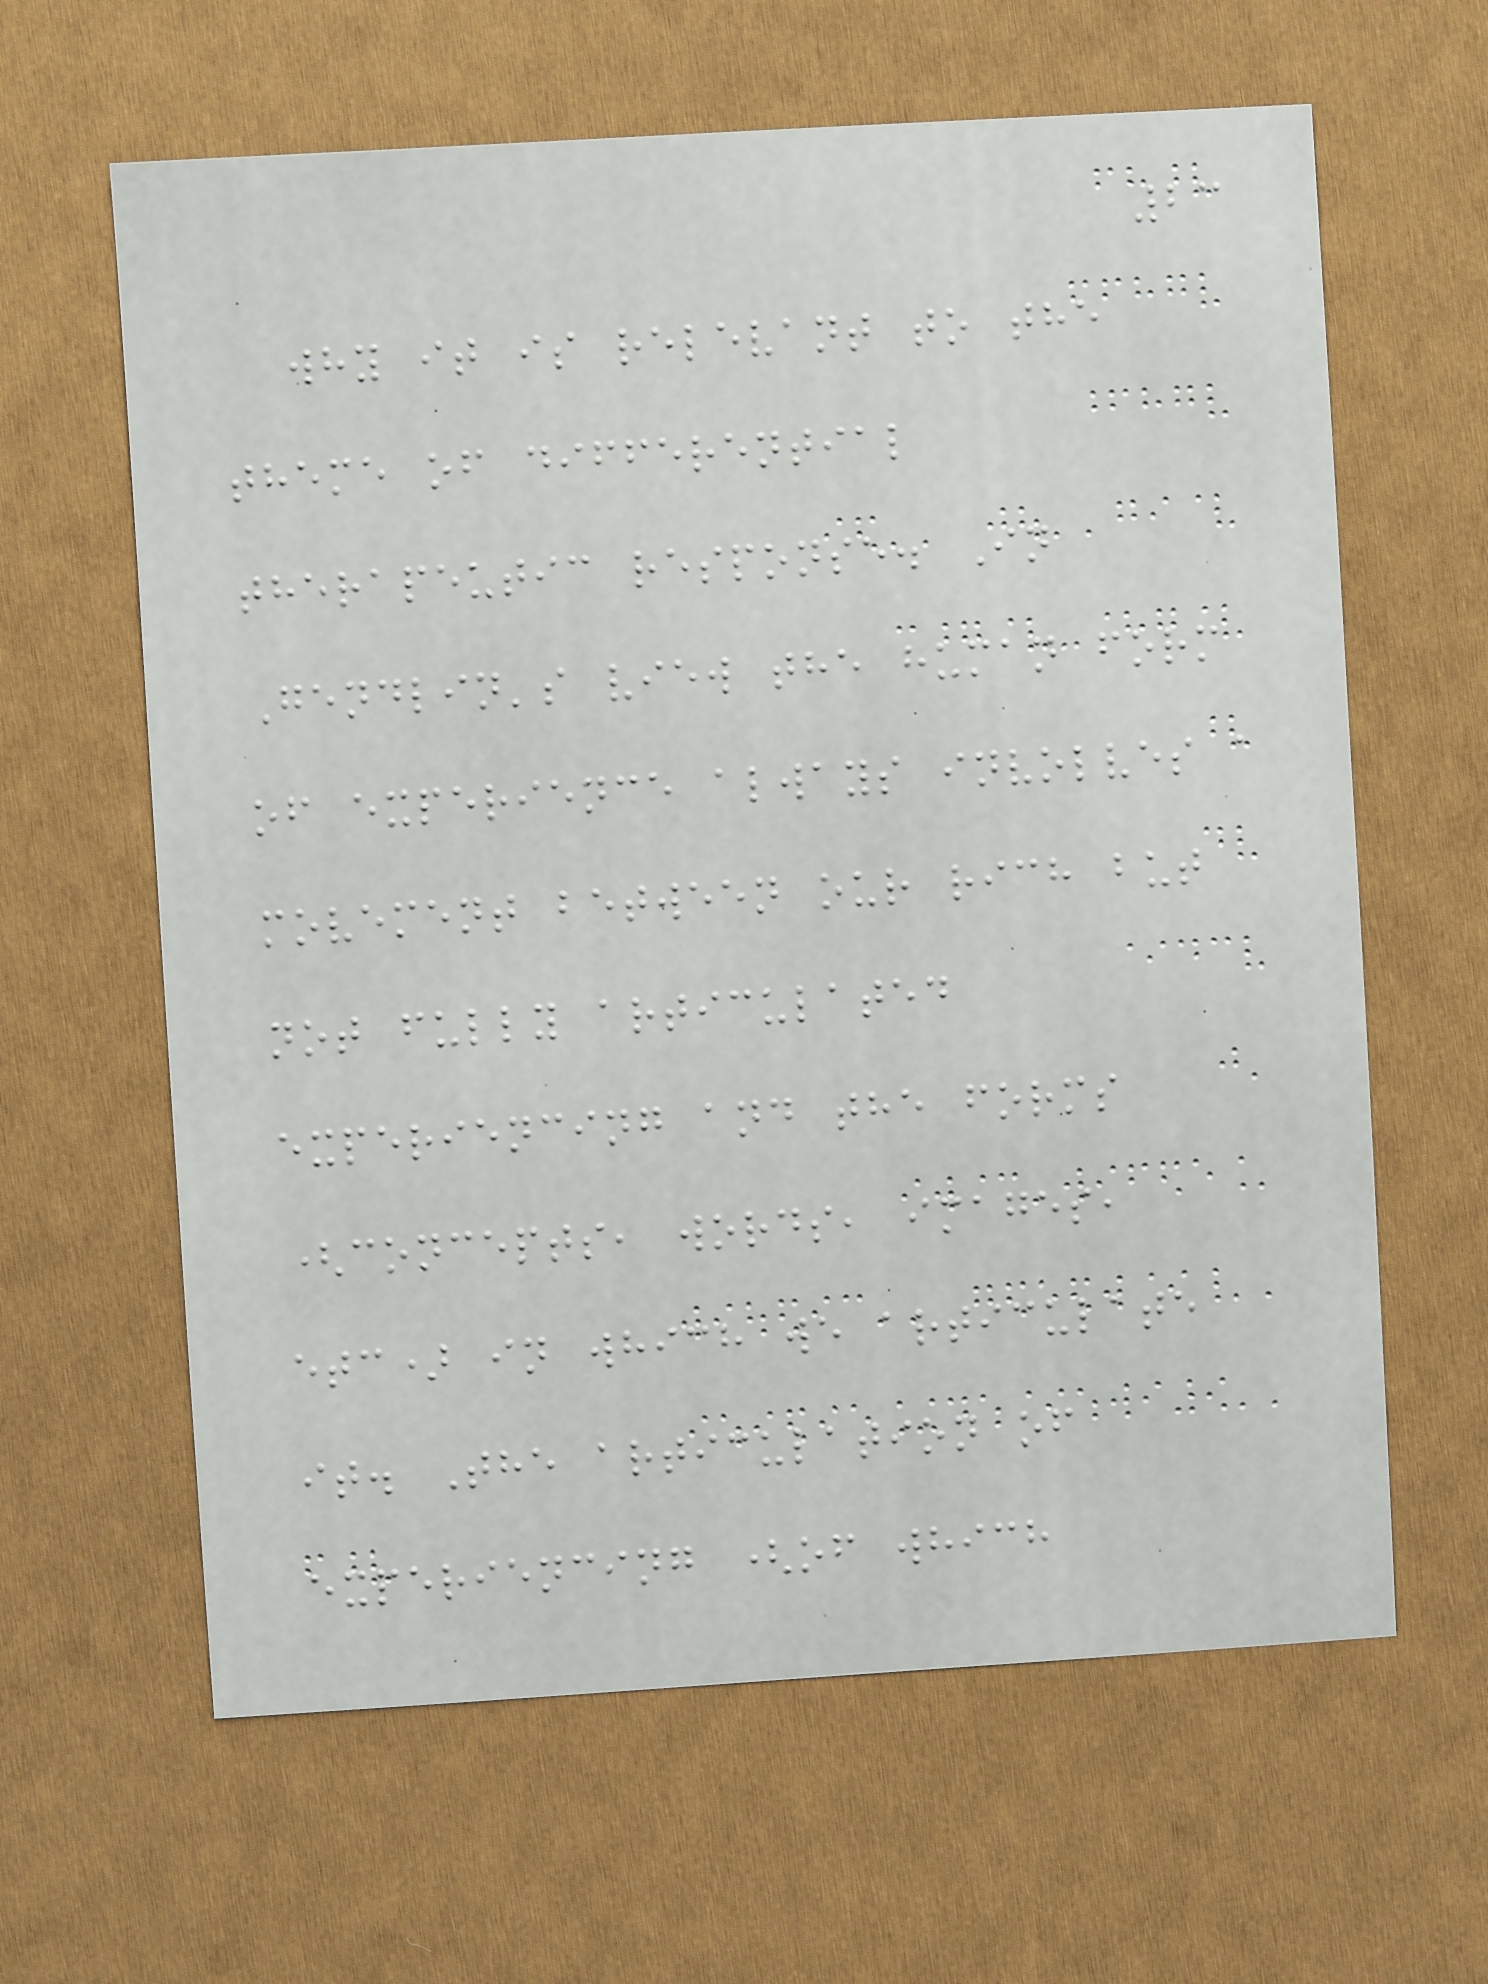23
why it is relevant to the
theme of differential
therapeutic response. In
Gendlin's view the human form
of experience always involves a
movement between our rich but
not fully articulated
experiencing and the forms
(concepts, words, images,
etc) in which we articulate
it. The articulation of
experiencing (of which
